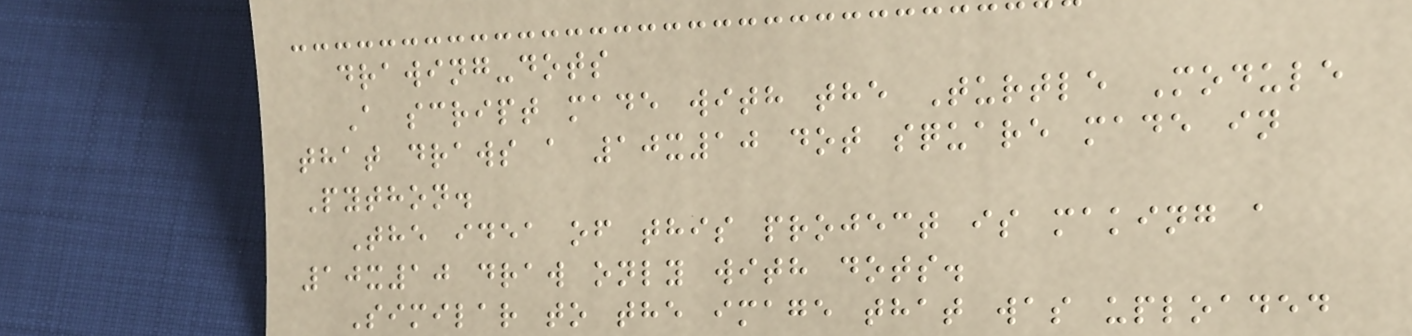drawing-dots
A script made with the Turtle Module
that draws a 10x10 dot square made in
Python.
The idea of this project is making a
10x10 draw only with dots.
Similar to the image that was uploaded
